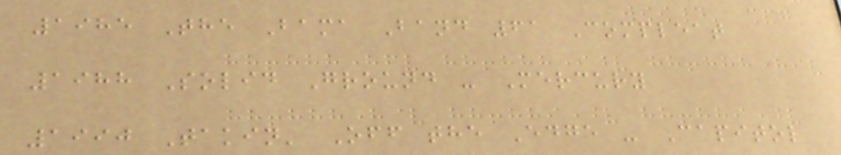1985 The Bama Band 61 Compleat
1988 Solid Ground - Mercury
1990 Takin' Off the Edge - Capitol
